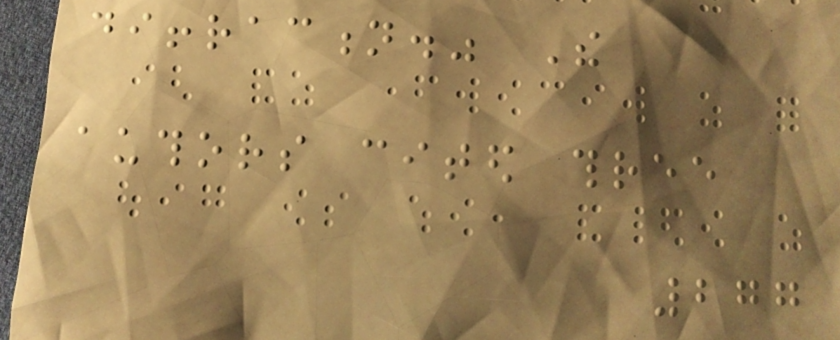diffraction." The
authors cited three
277
